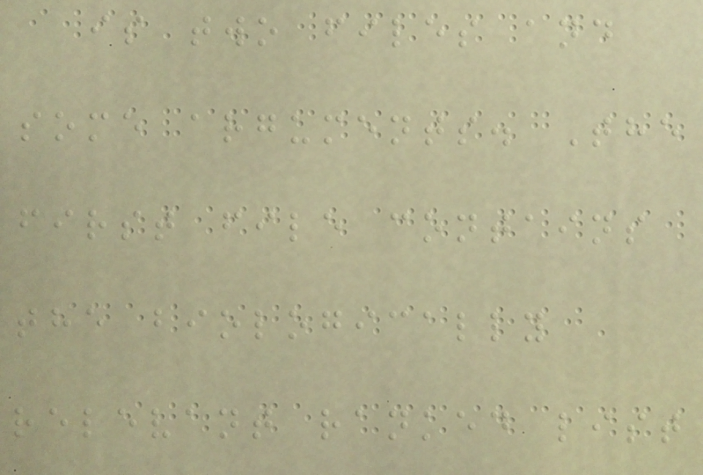is two files and
some arguments. The
first file contains
the biologically
relevant ranked list
